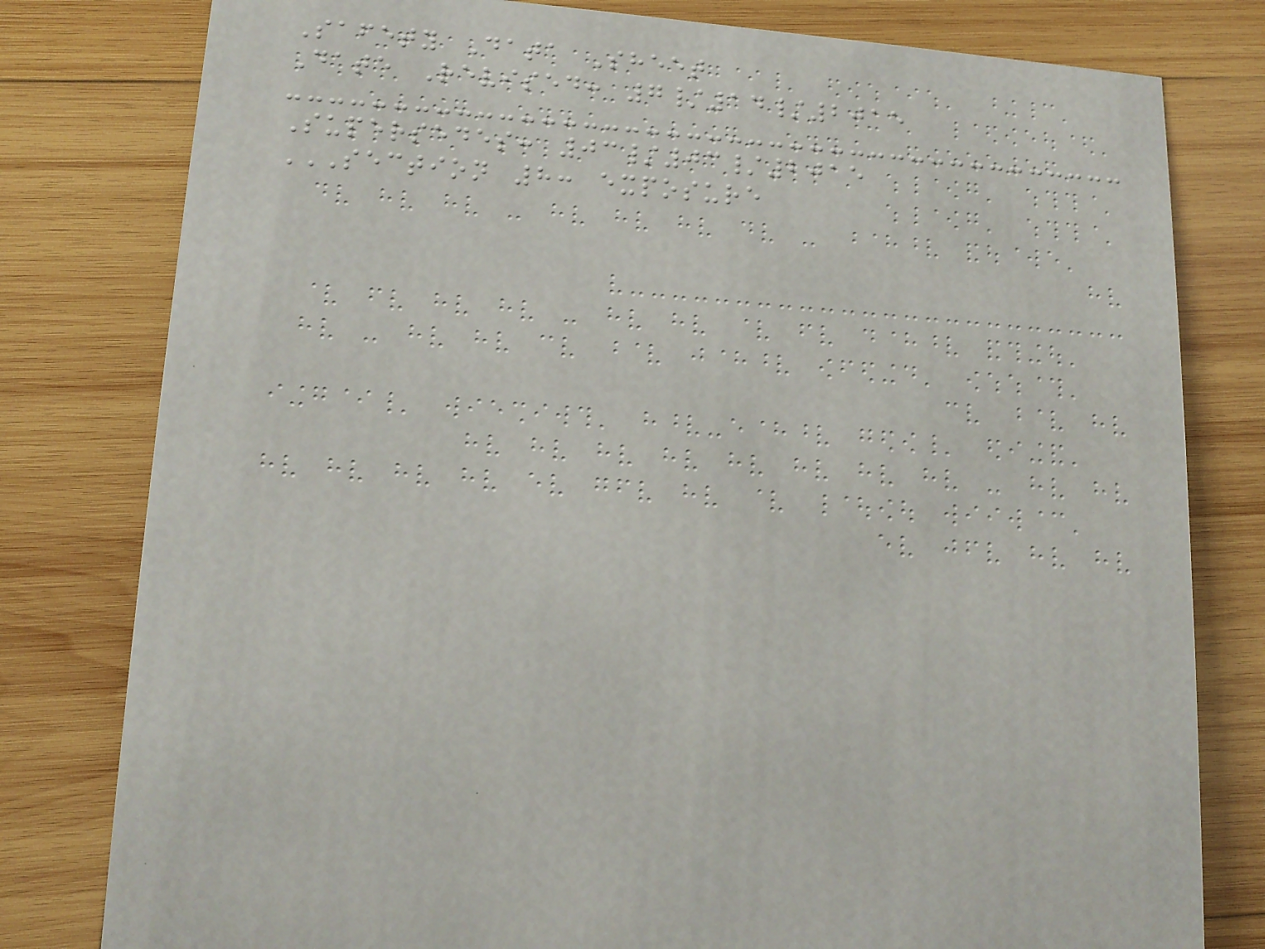Safety Data Sheet
Date Revised: 7/14/2015
Supersedes: 03/03/2015
SECTION 8: EXPOSURE
